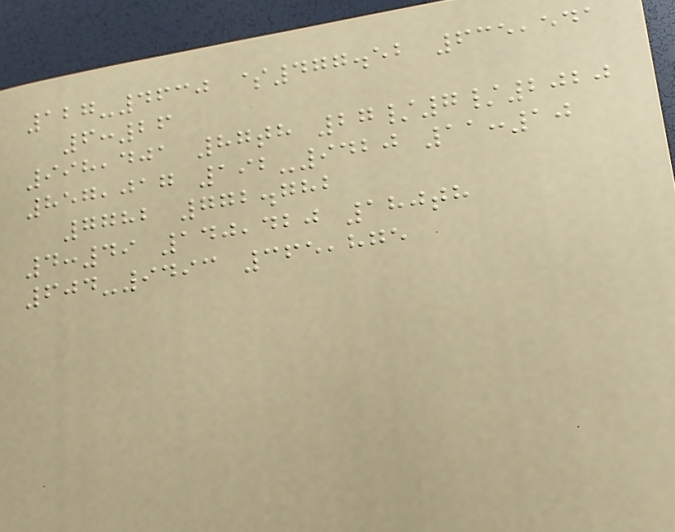127-4630 $477.52 635,541
6:26
998,401 87th 27/7/2020
857,017 192-9420 11:10
7782 772.782
4:49 140,420 180th
604-9493 365,875
